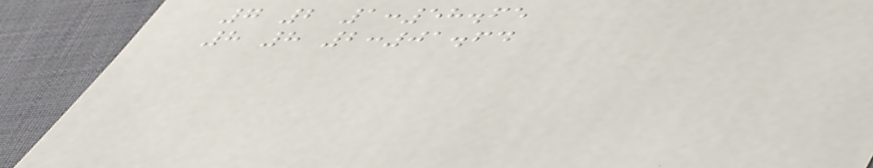7 2 1:58.65
8 8 2:01.64
